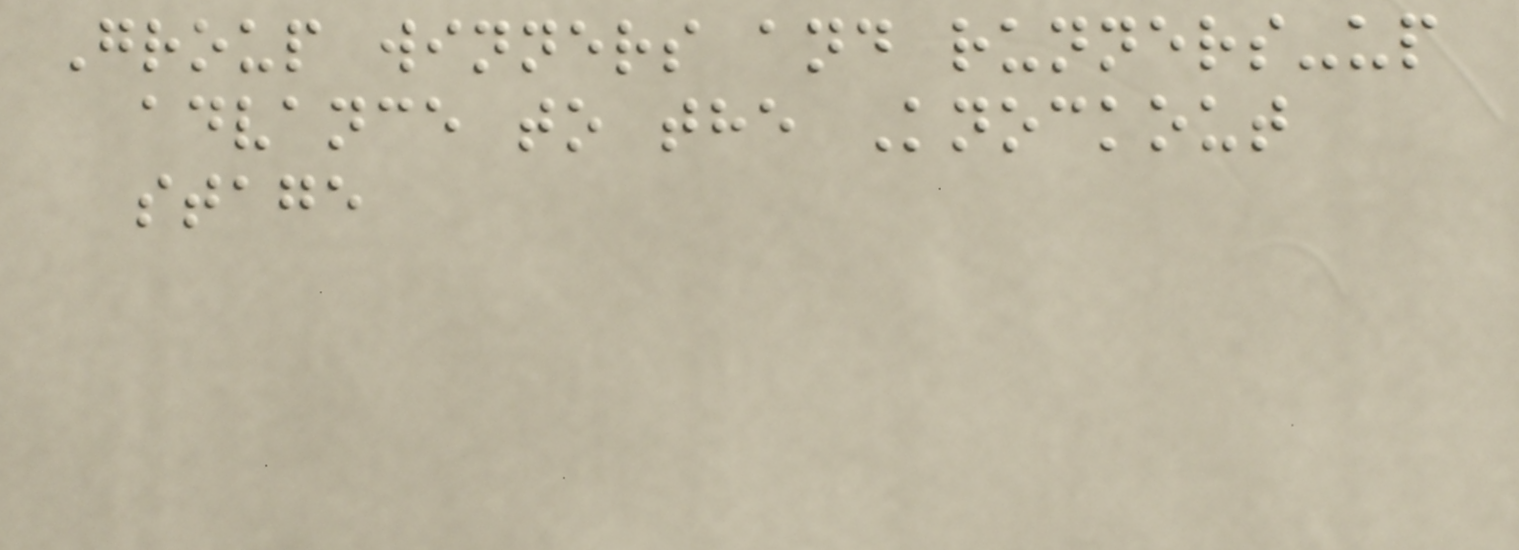Group winners and runners-up
advance to the Knockout
stage
